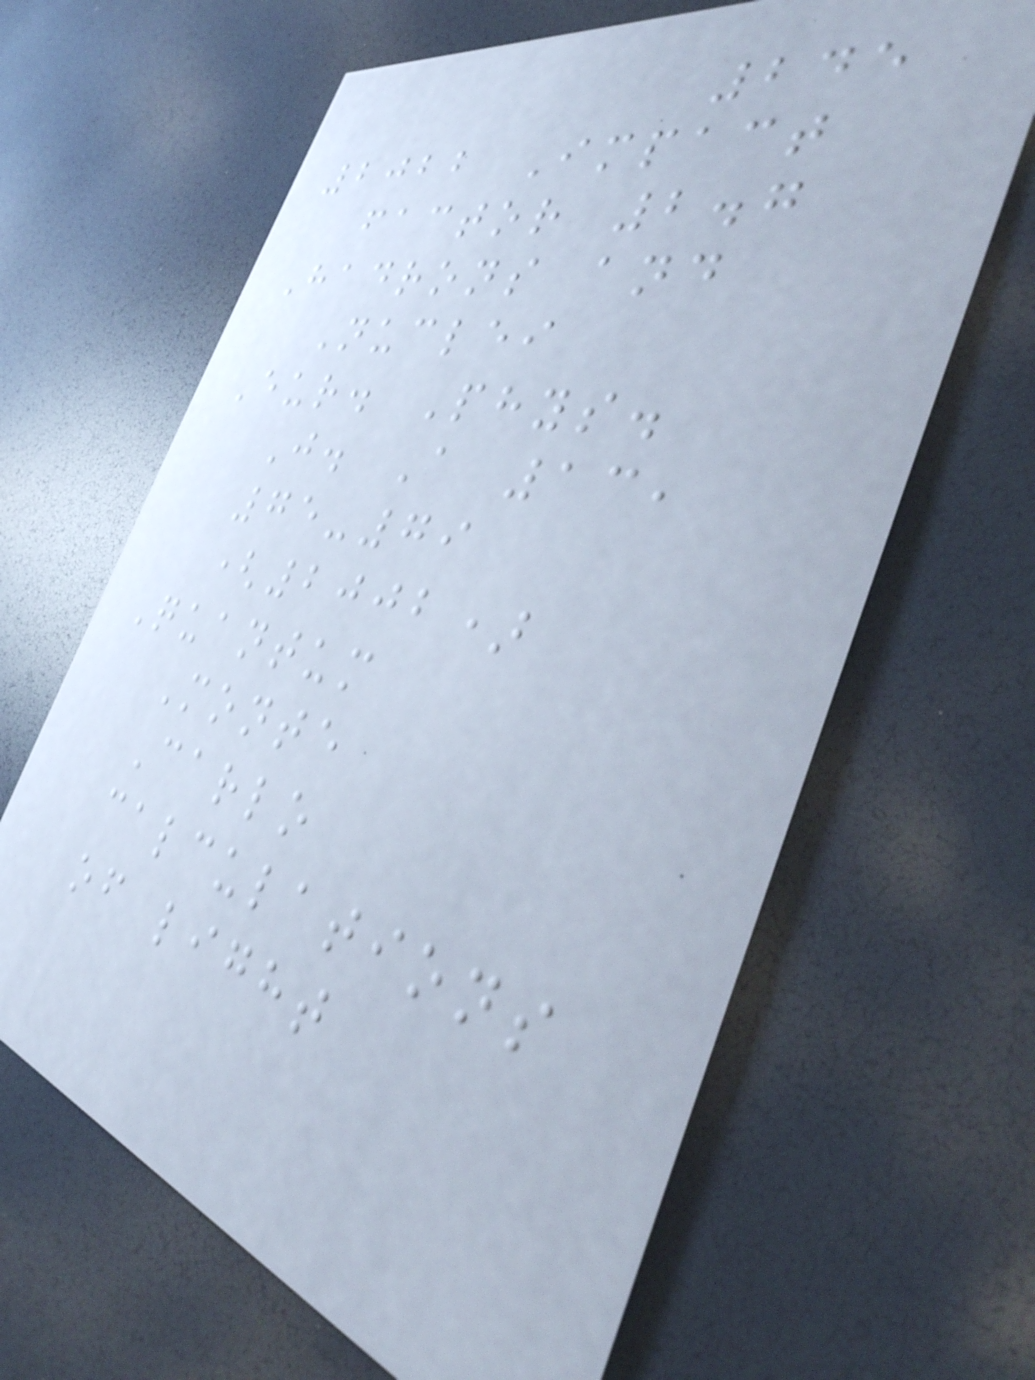245
2022 Impact
factor 2.7
Hadrons and
Nuclei
Eur. Phys.
J. A 13,
75-79
(2002)
Quantum
Monte
Carlo
calculations
of light
